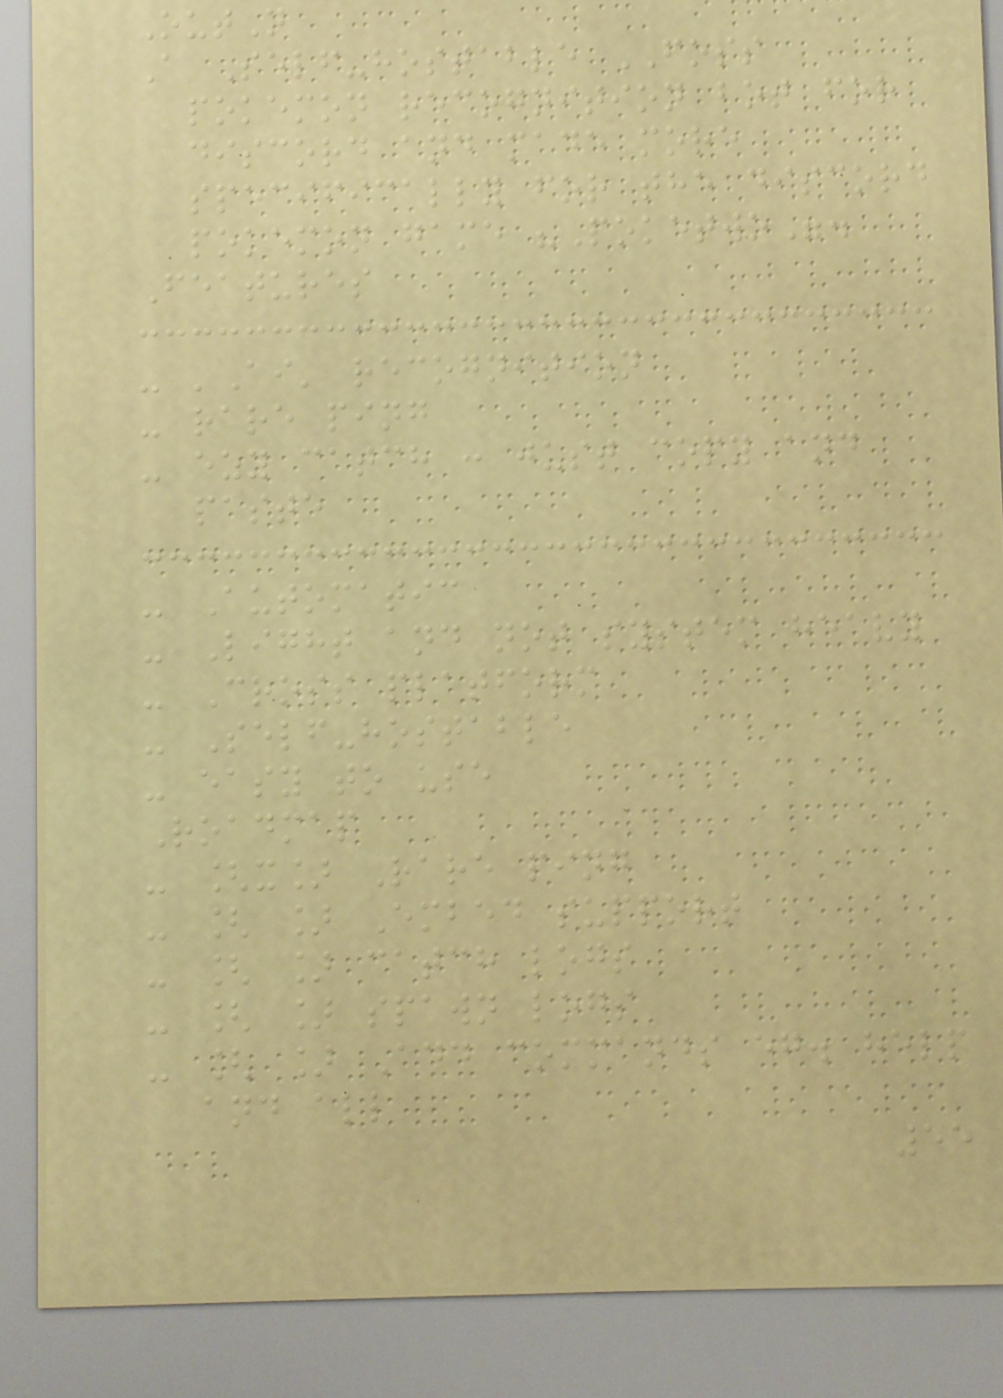OutN
A Self-hostable FOSS
pokemon recognition bot for
discord and made more
specifically for the discord
pokemon game "Poketwo".
Features
- 'Ai' recognition
- rare ping
- ezy catch : just copy and
paste
- Automatic
- Light and not system heavy
- Cross platform
- Self-hostable
- easy to use
Roadmap
- [x] Rare ping
- [ ] Embed support
- [ ] catch logs
- [ ] spawn logs
- [ ] Add commands eg. help
and all
55
